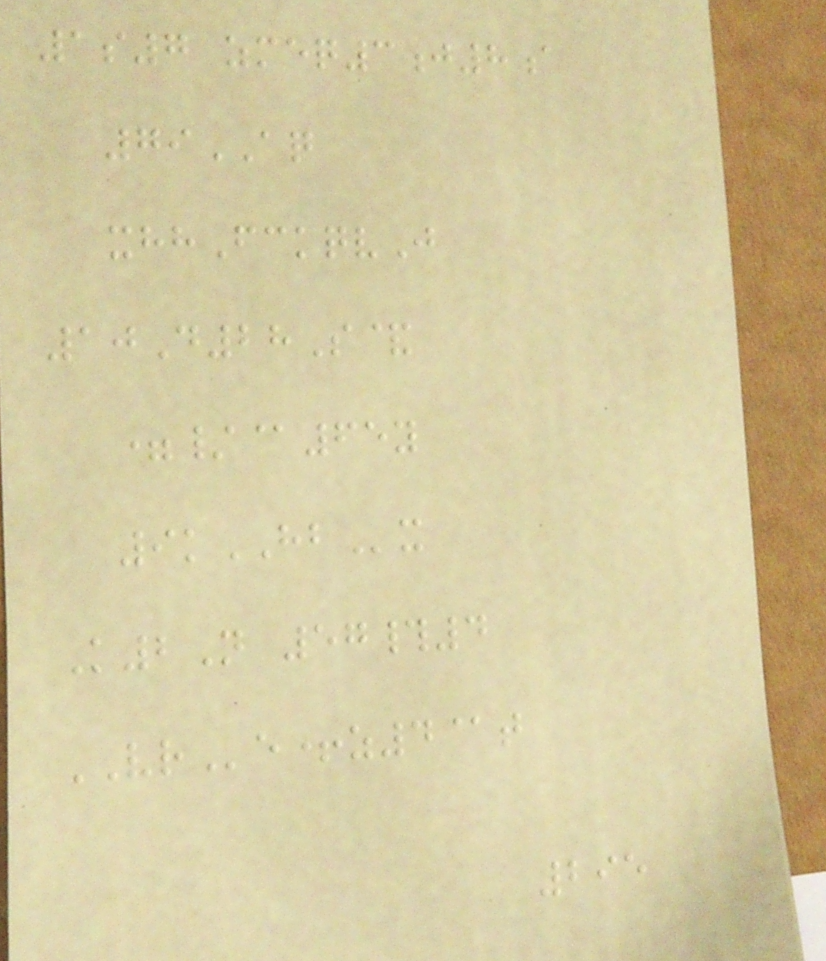1s7 zmeq3j8a
79AQ
xhhFckqvJ
10D28S&
=/@65y
9kHBx
K2N 57#4
VRe+z4@t
295
